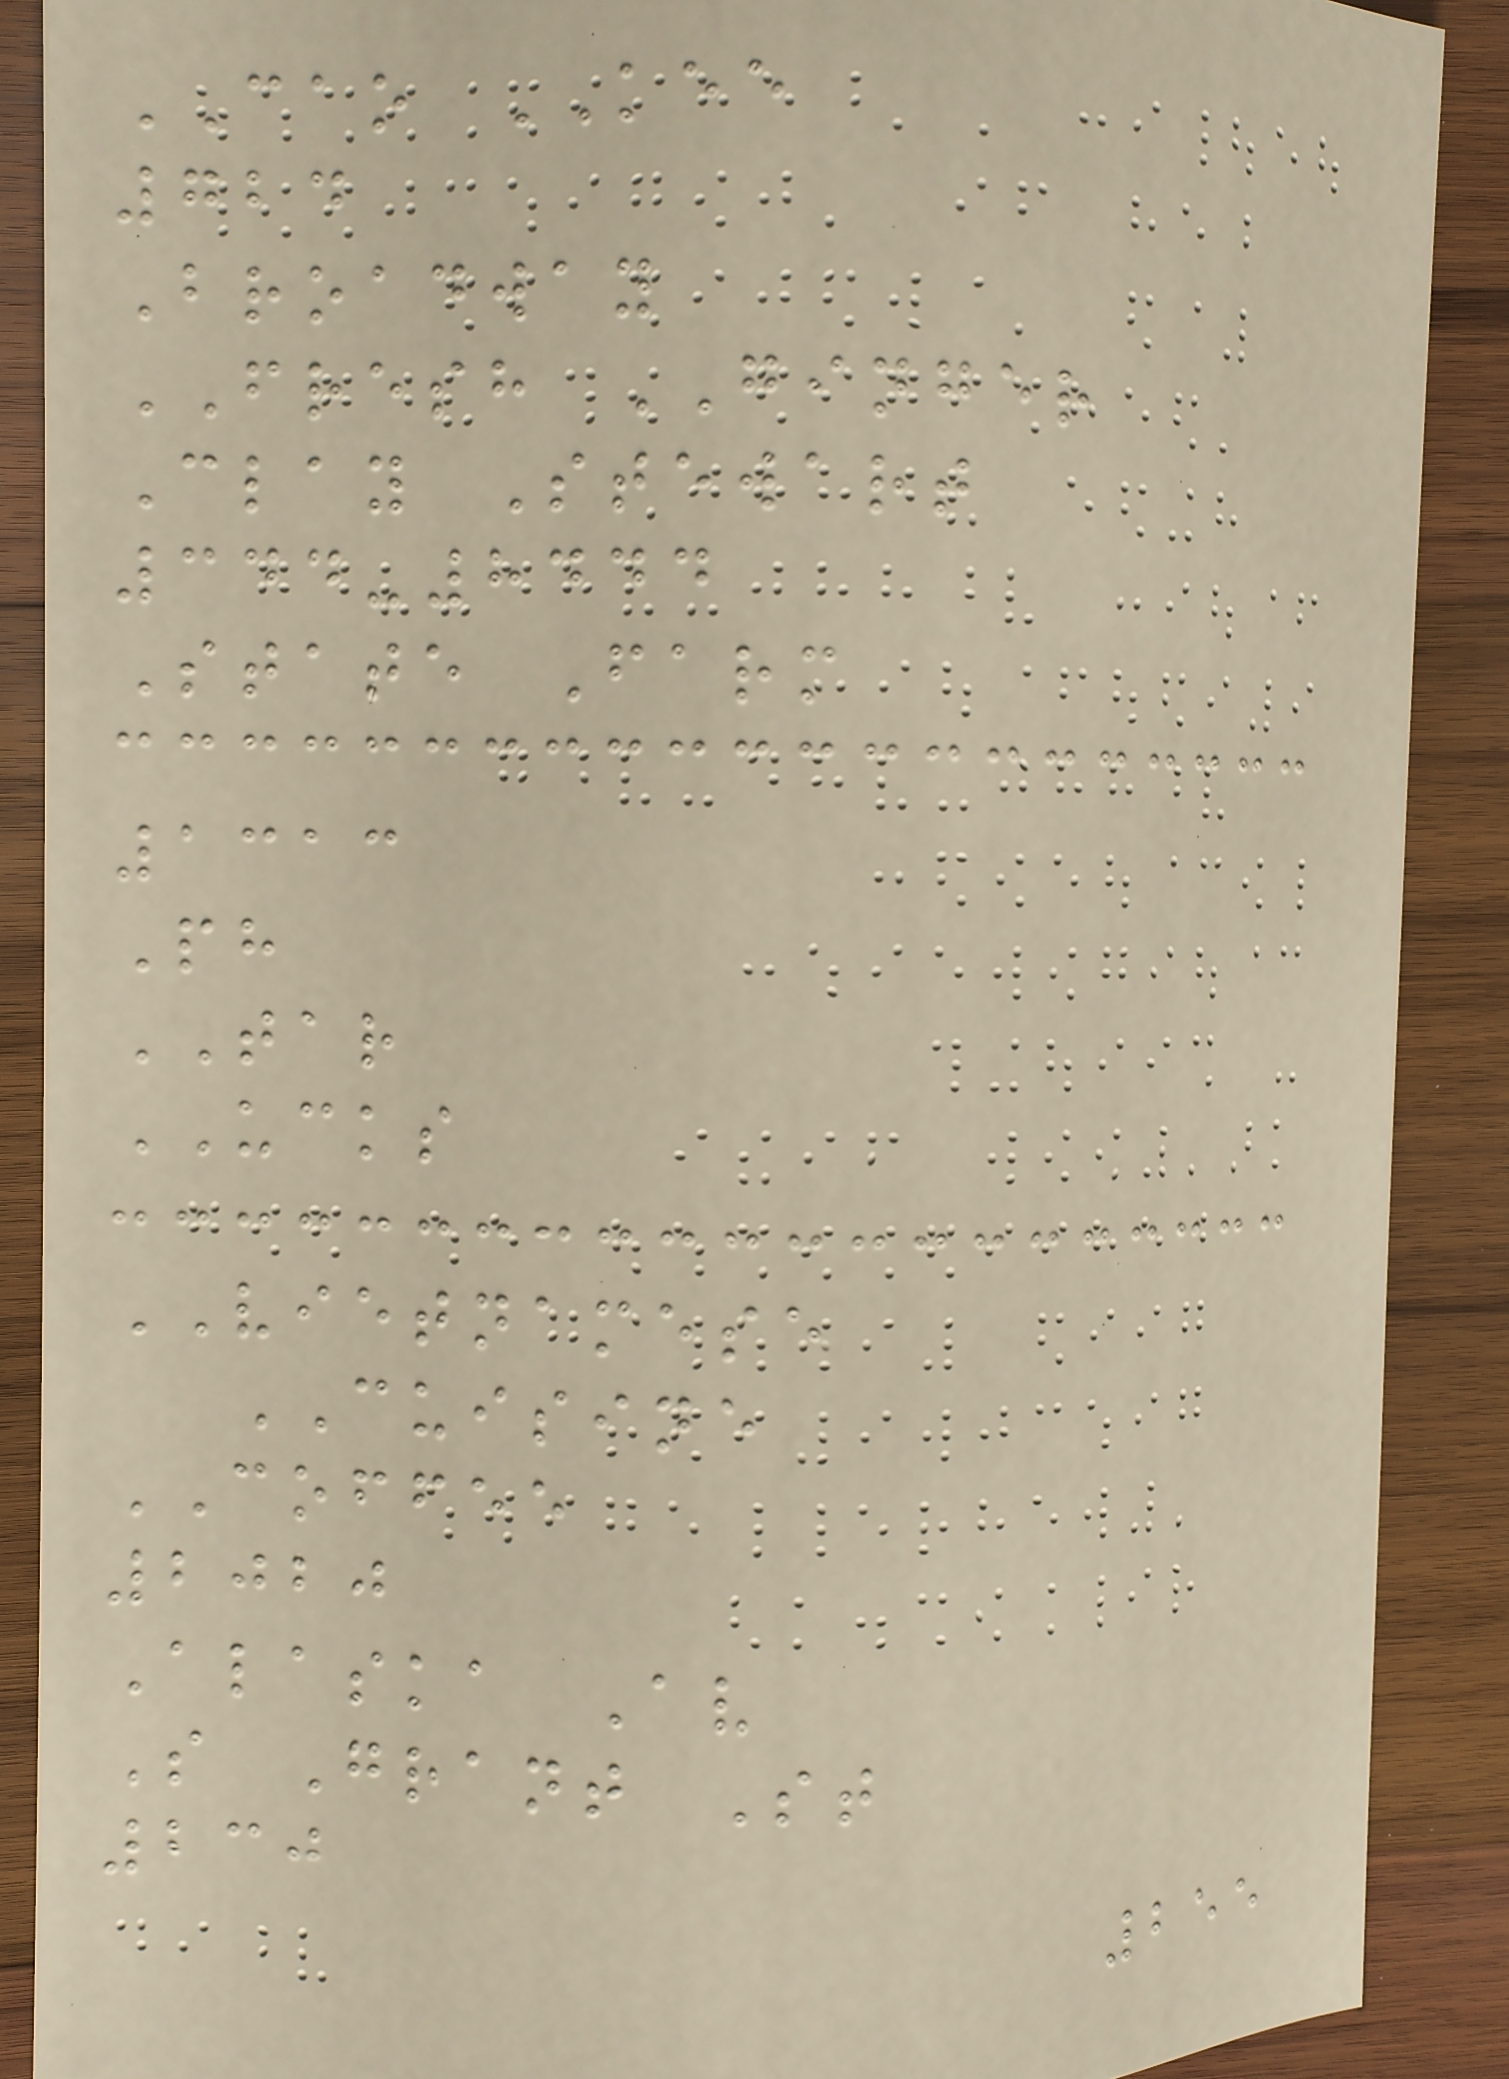CAO KEE
724
Broadway
FRESH GINGER
Clay Stewart
344-8444
State Farm
1313
Ph
TAR
UCKS
VIETNAMESE
CUISINE
COFFEE
2020
Alaska Av
S Grant St
230
255
